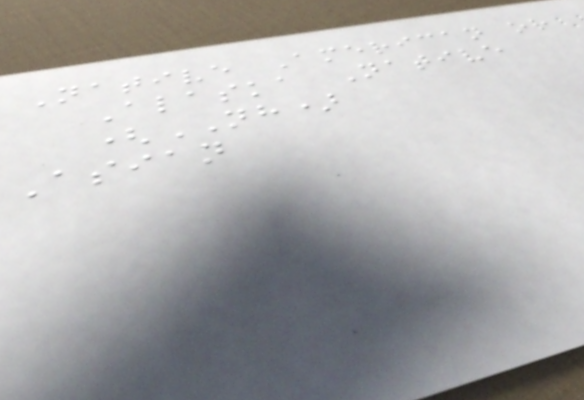Native American or
Alaska Native
(NH)
Asian
